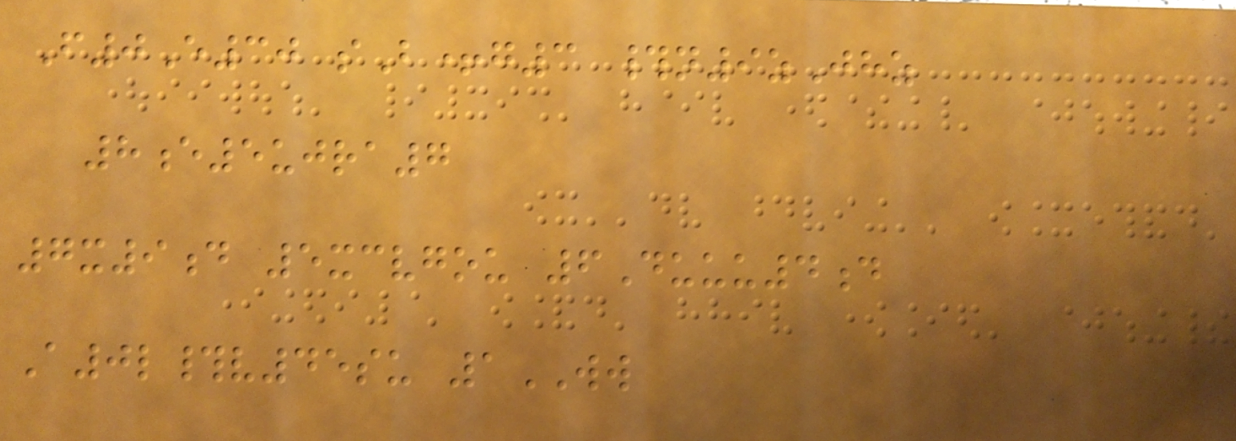F0E30 sB+g3 #n9zJhz
8e5ujra7
7x9d 5xcvgou 6Duuu4d
A0l#v45su 1WW
